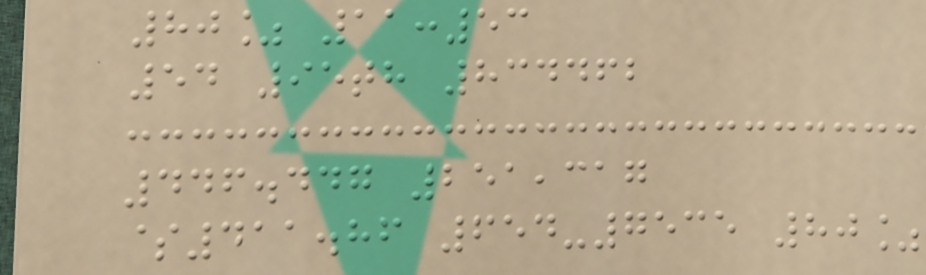80% 11:53
54 95th 834462
446.447 251,317
$411.86 654-7535 80%
